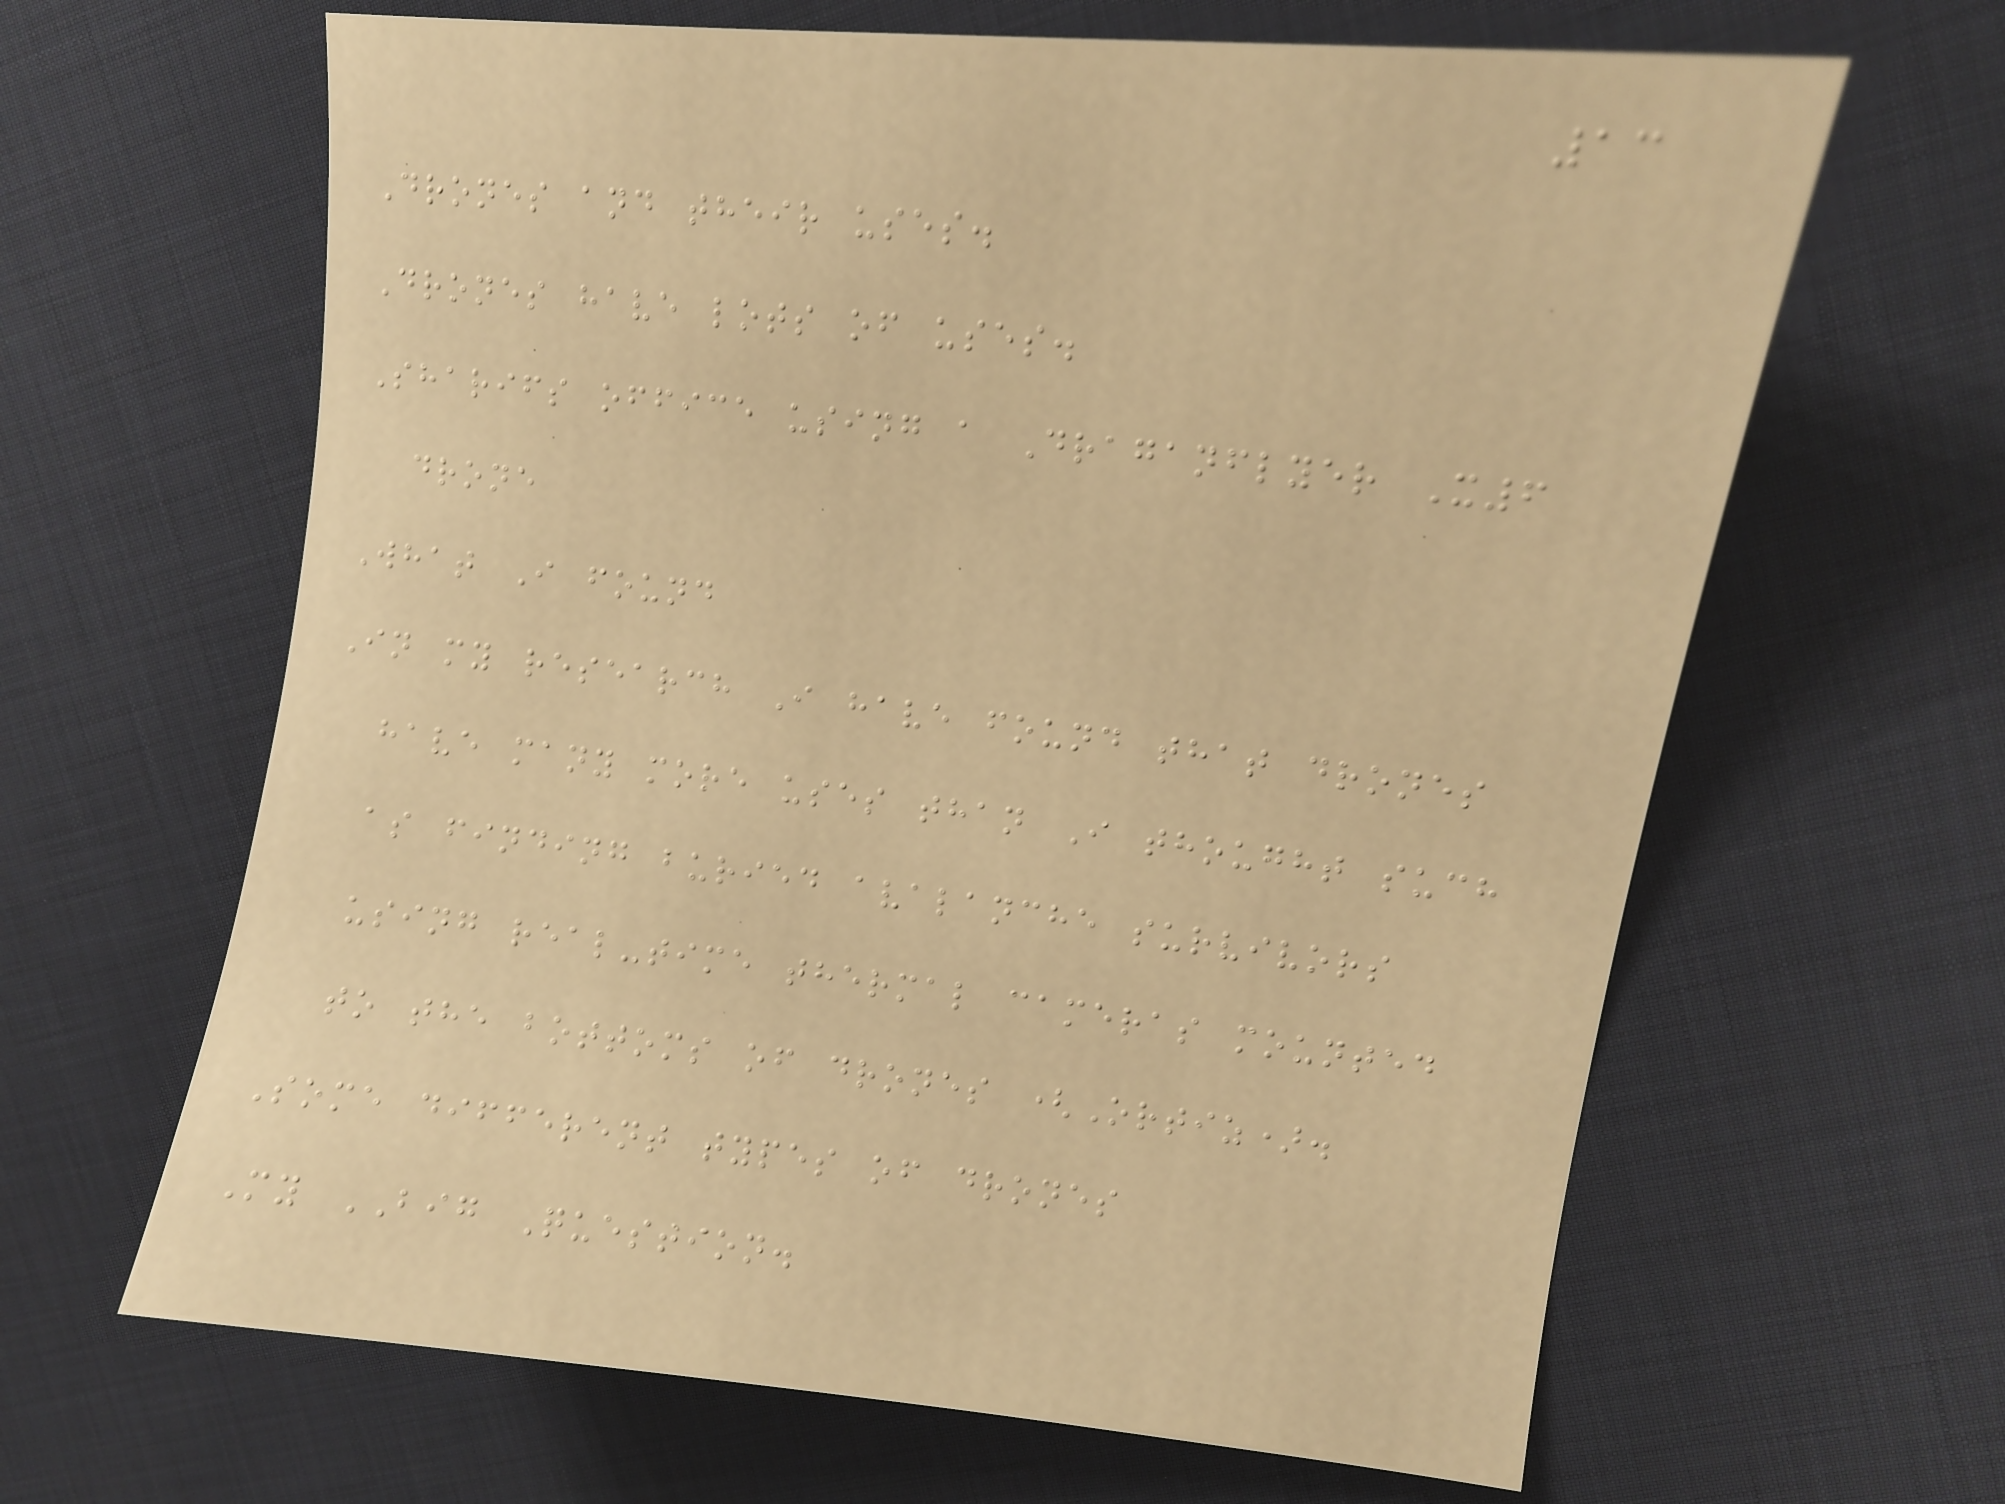13
Drones and their uses.
Drones have lots of uses.
Sharifs office using a Draganflyer X6
drone
What I found
In my research I have found that drones
have many more uses than I thought such
as finding buried avalanche survivors
using real-time thermal cameras mounted
to the bottoms of drones (Ortiz).
Some different types of drones
My BIG Question.
